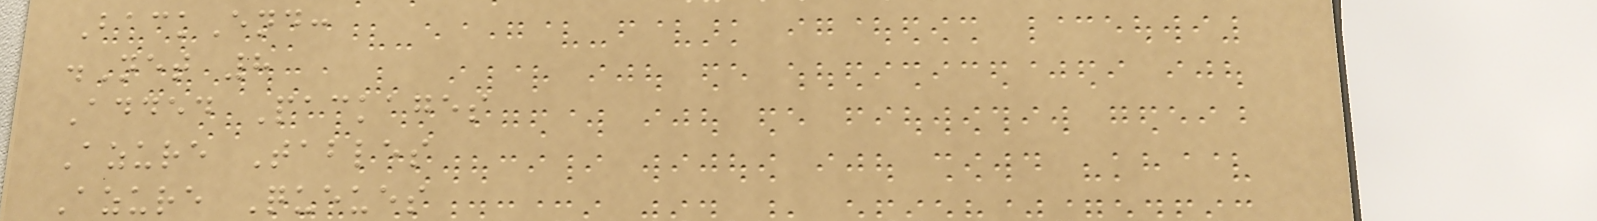BackEnd:
.Net 8
Added Packages
Azure Tables
Azure Queues
